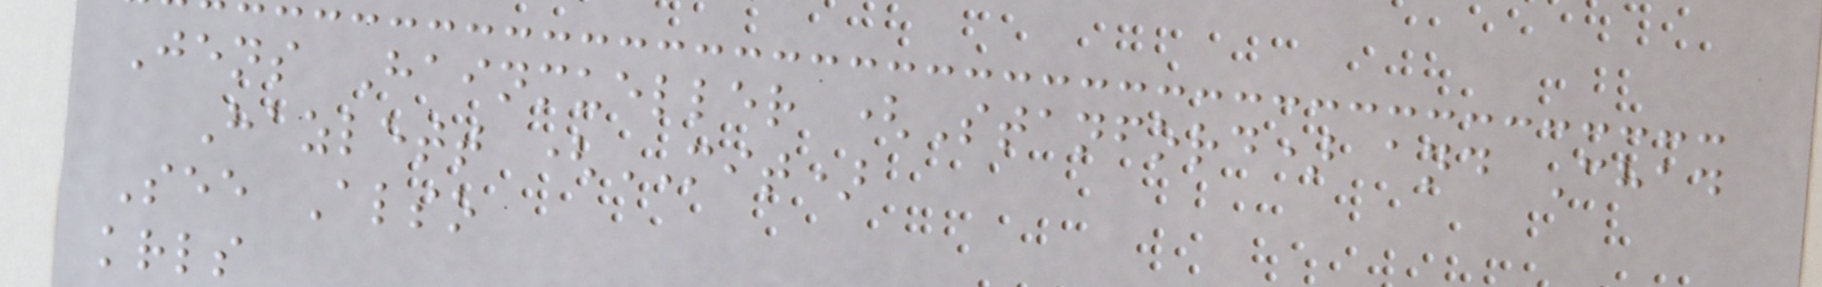Jens Hainmueller (Stanford) and Chad
Hazlett (MIT)
See Also
krls
